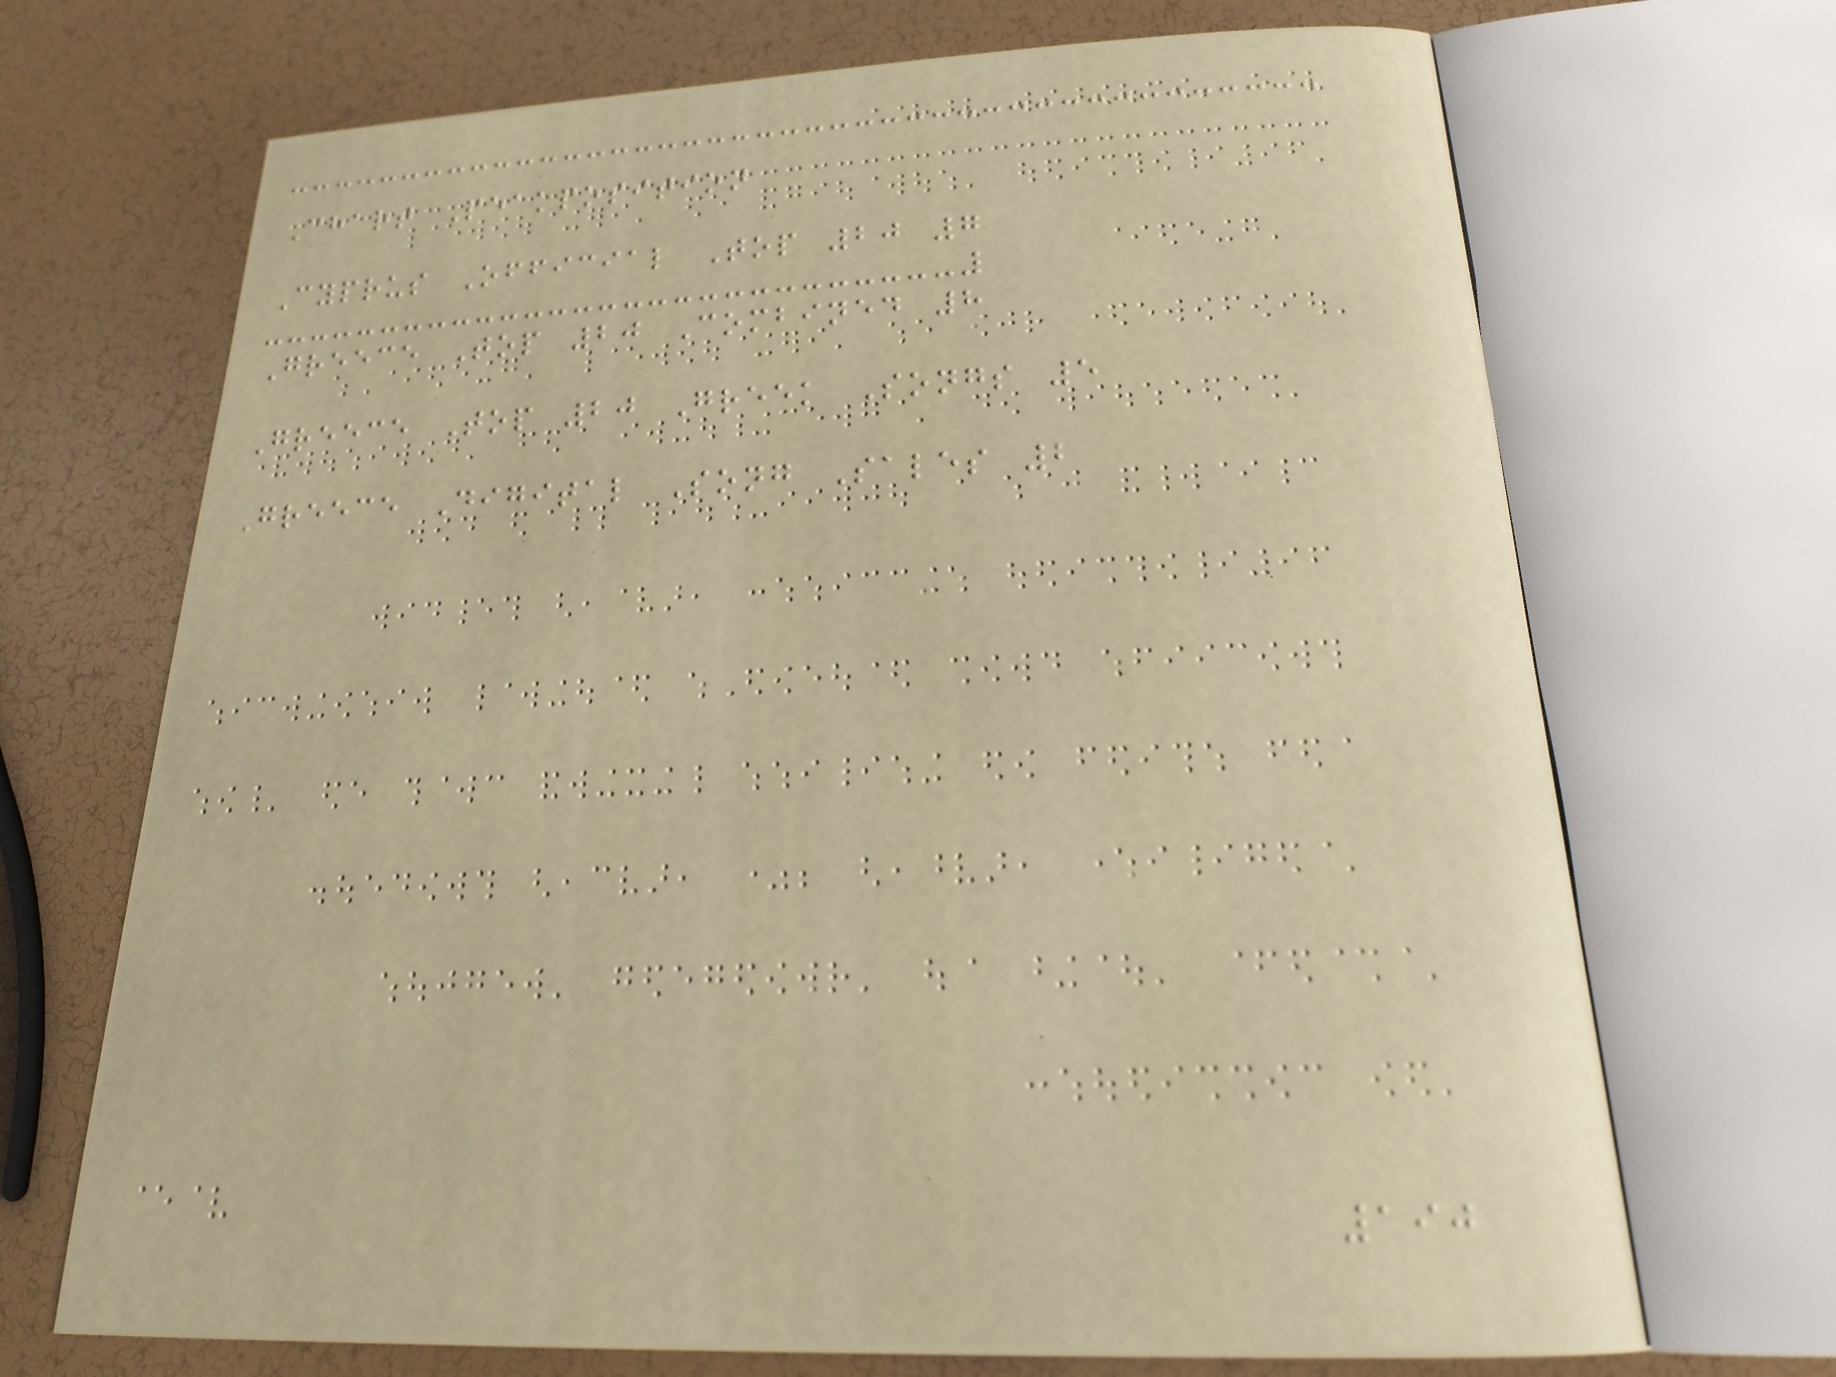Chart Peakposition
Cyprus Official Top 20 7
Greece Top 20 Combined 8
Greece Top 20 Greek Songs 5
Greece Digital Song Sales 2
190
